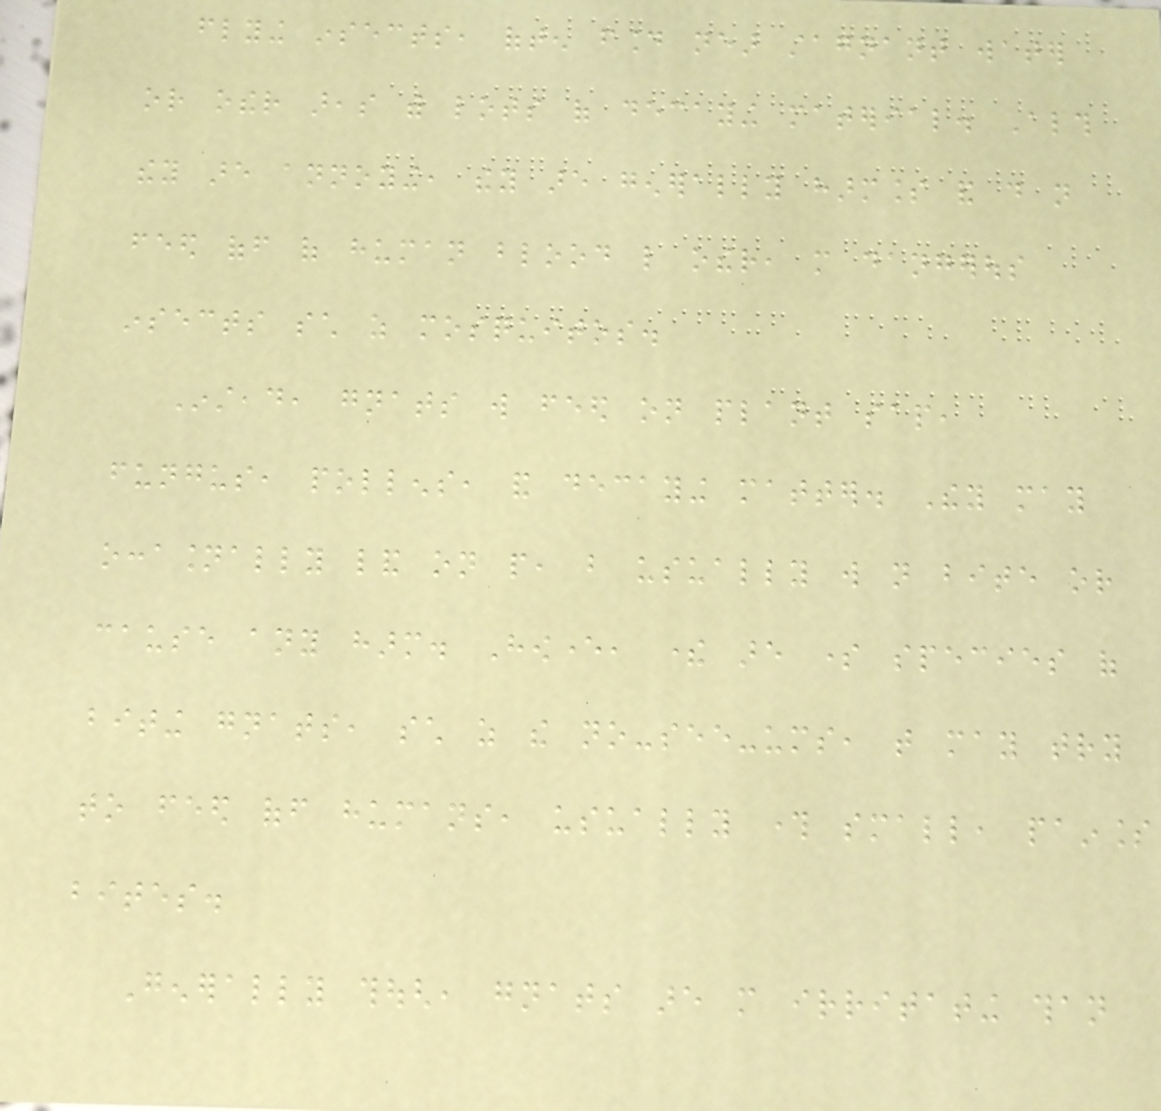flying insects, often found near stagnant water
or other areas with lots of decaying material. Although
they are annoying, they are generally harmless and do not
feed off of human blood like other, more dangerous
insects such as mosquitos.
Instead, gnats will feed on plant sap,
fungus, pollens, and decaying matter. They may
occasionally land on people, but usually will not bite or
cause any harm. However, there are some species of
biting gnats, such as the no-see-ums, that may try
to feed off humans, usually through small, painless
bites.
Generally though, gnats are more irritating than
